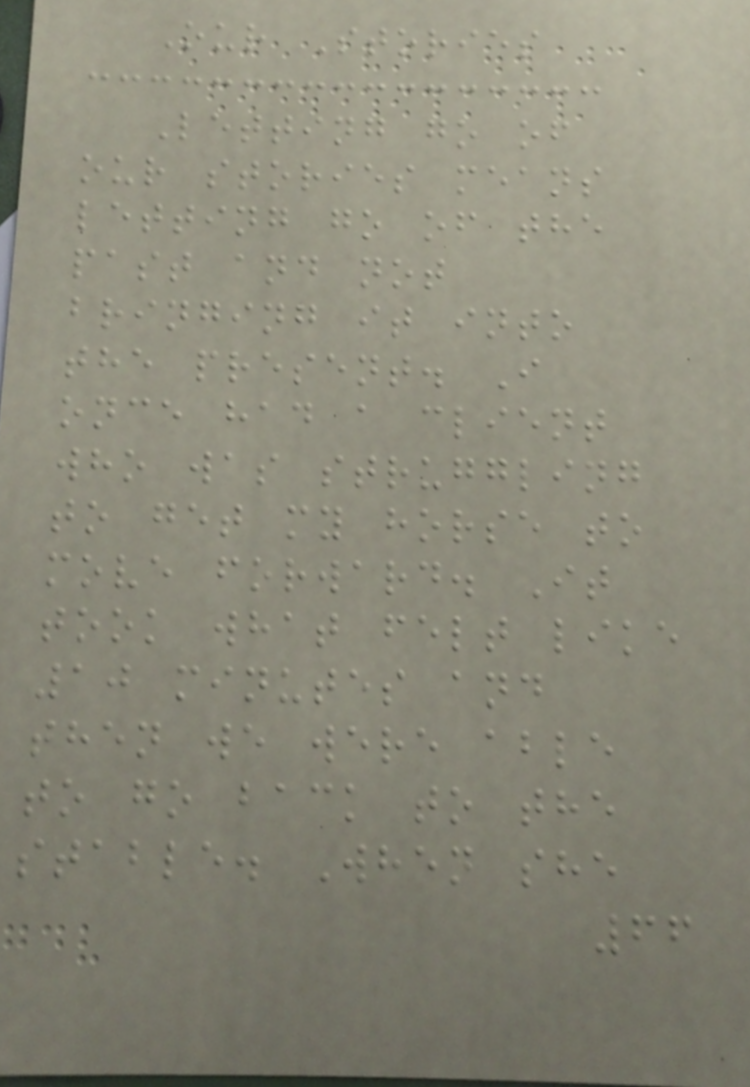Our Stories
Letting go of
our stories means
letting go of the
past and not
bringing it into
the present. I
once had a client
who was struggling
to get my horse to
move forward. It
took what felt like
10 minutes and
then we were able
to go back to the
stable. When she
66
